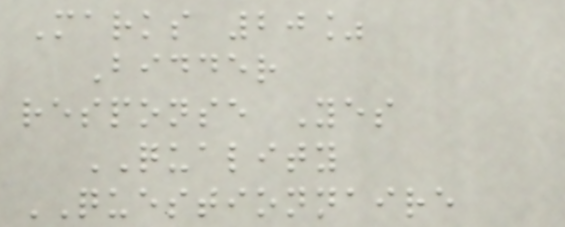Marks 20%
Bidder
response Yes
QUALITY
QUESTIONNAIRE
